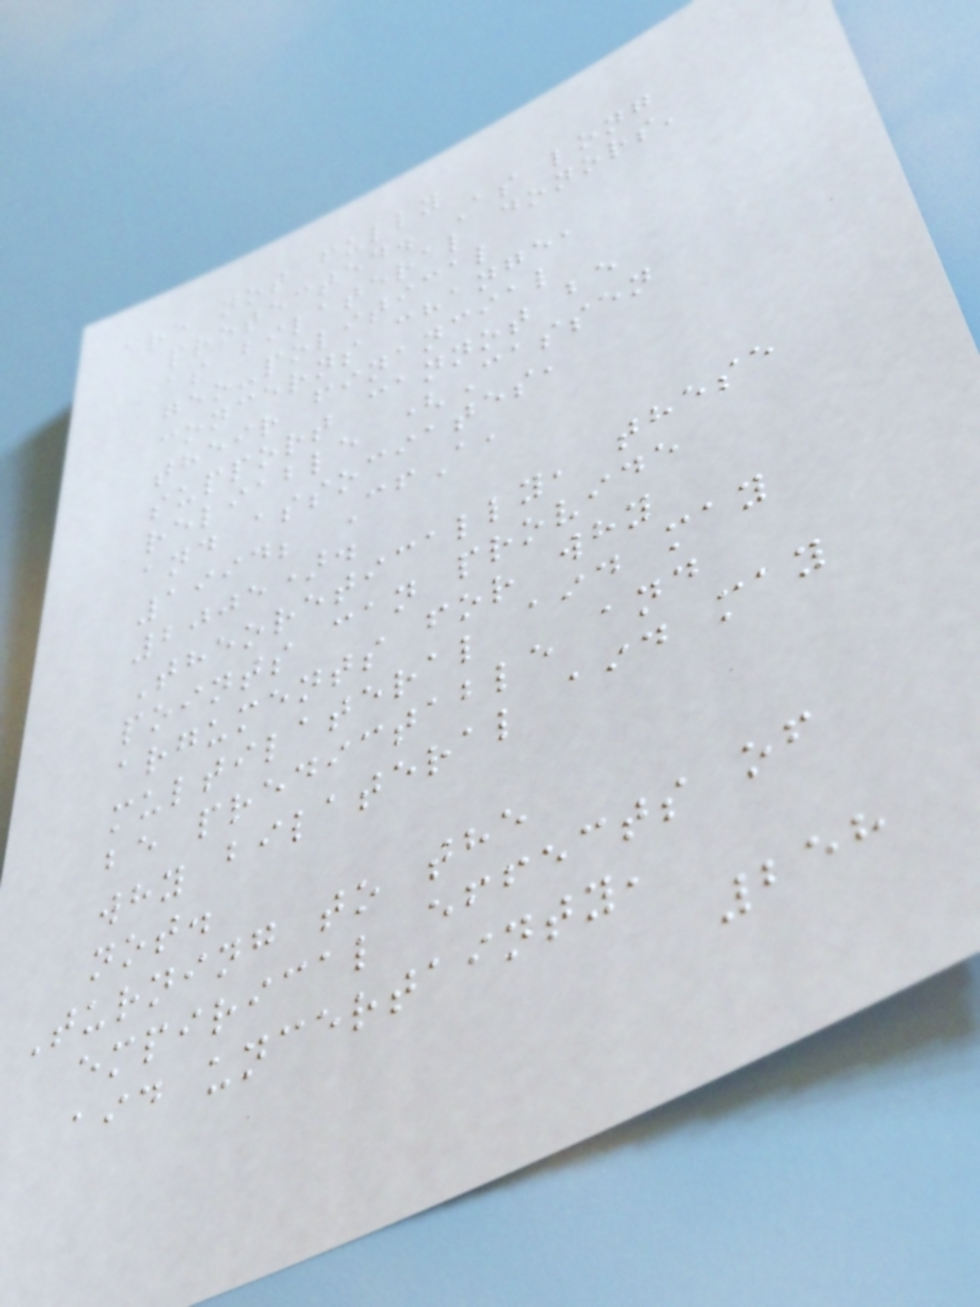are not fully
protected. As long
as bilateral donors'
geo-political
concerns change,
their financial
support cannot be
reliable (Cassen
and associates,
1994; CfA,
2005).
Theoretically, these
points can provide
arguments for why
multilateral aid may
be predictable and
why bilateral aid may
not.
Turning to the
empirical effects of
aid uncertainty,
258
